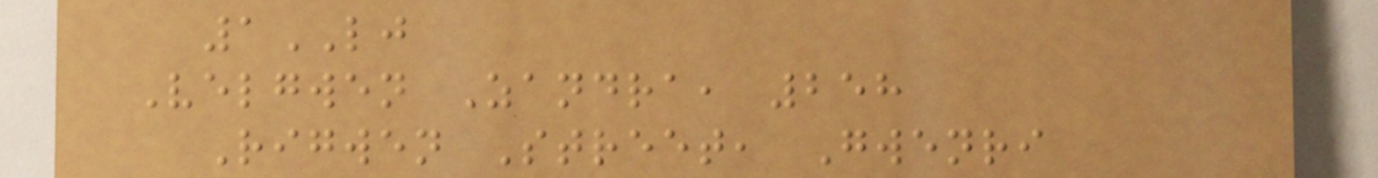1LJ
Velgwen Zandra, 258
Rigwen Street, Gwenri
